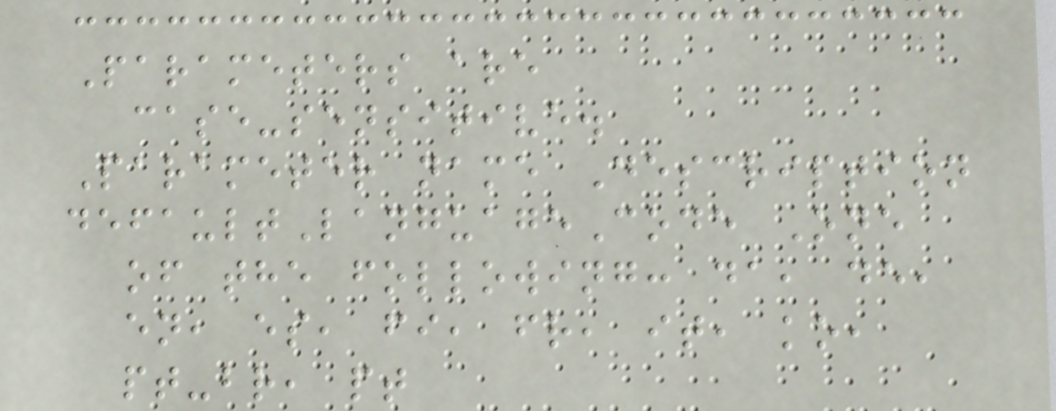Parameters are
case-sensitive.
Parameter name Description
defaultLanguageCode One
of the following: da, de,
en, es, fi, fr, it, ko,
pt-br, pt
